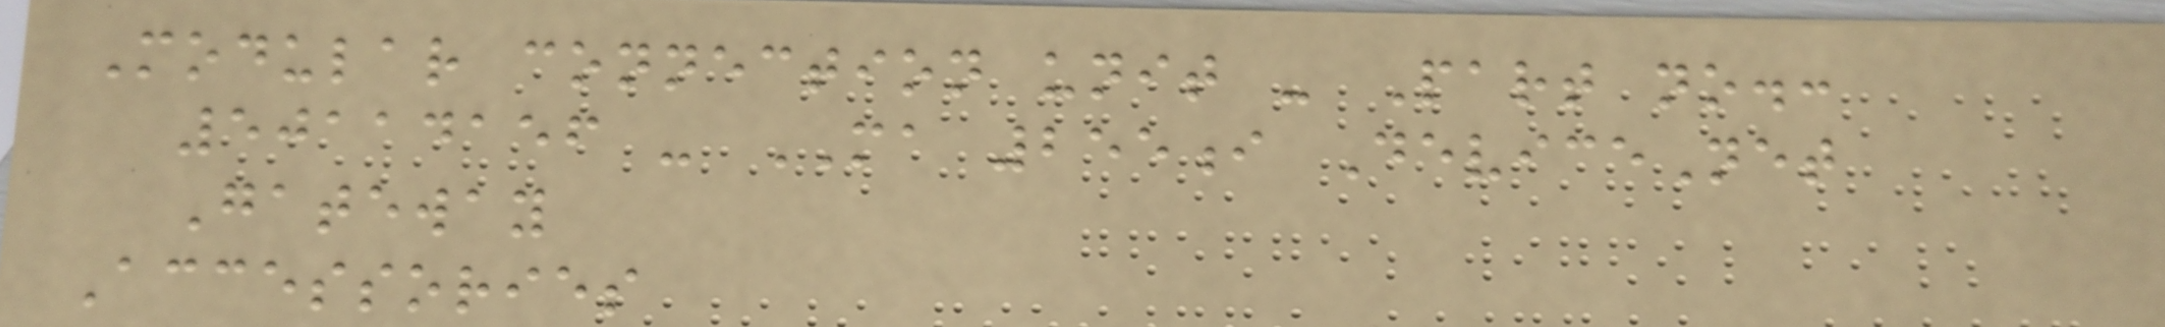Modular connection unit - Part no.:
50114156 - MA 255i DeviceNet
Gateway
Accessories
